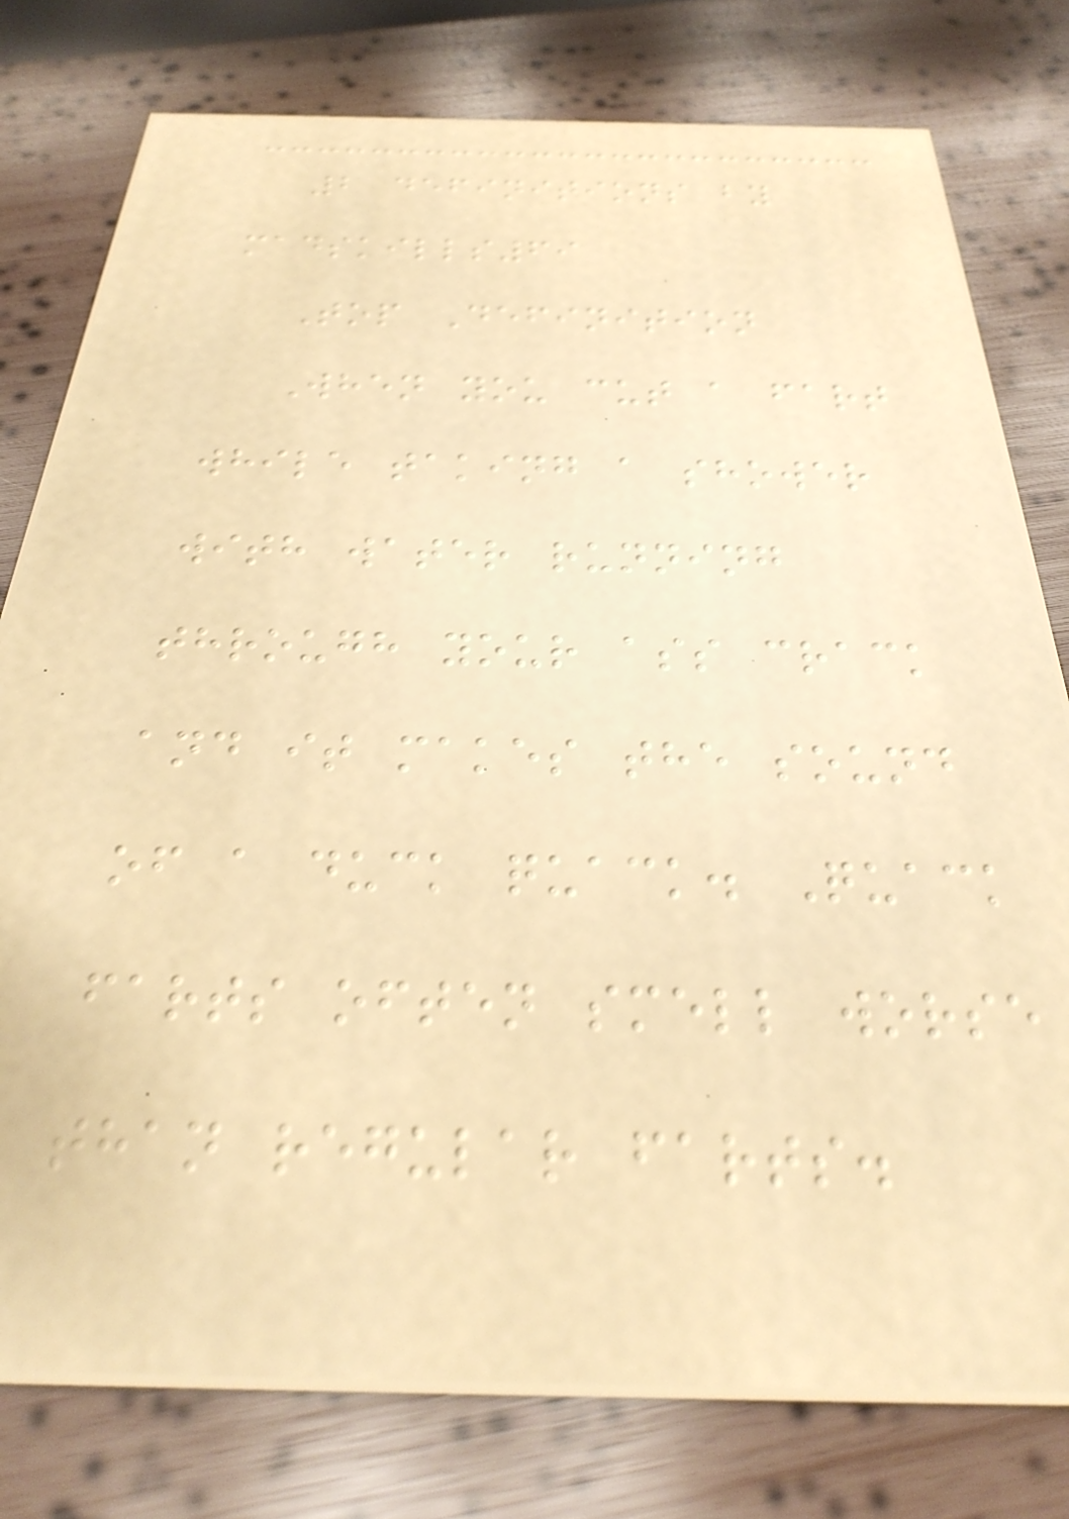2 definitions by
madskills69
Top Definition
When you cut a fart
while taking a shower
with water running
through your ass crack
and it makes the sound
of a duck quack. Quack
farts often smell worse
than regular farts.
